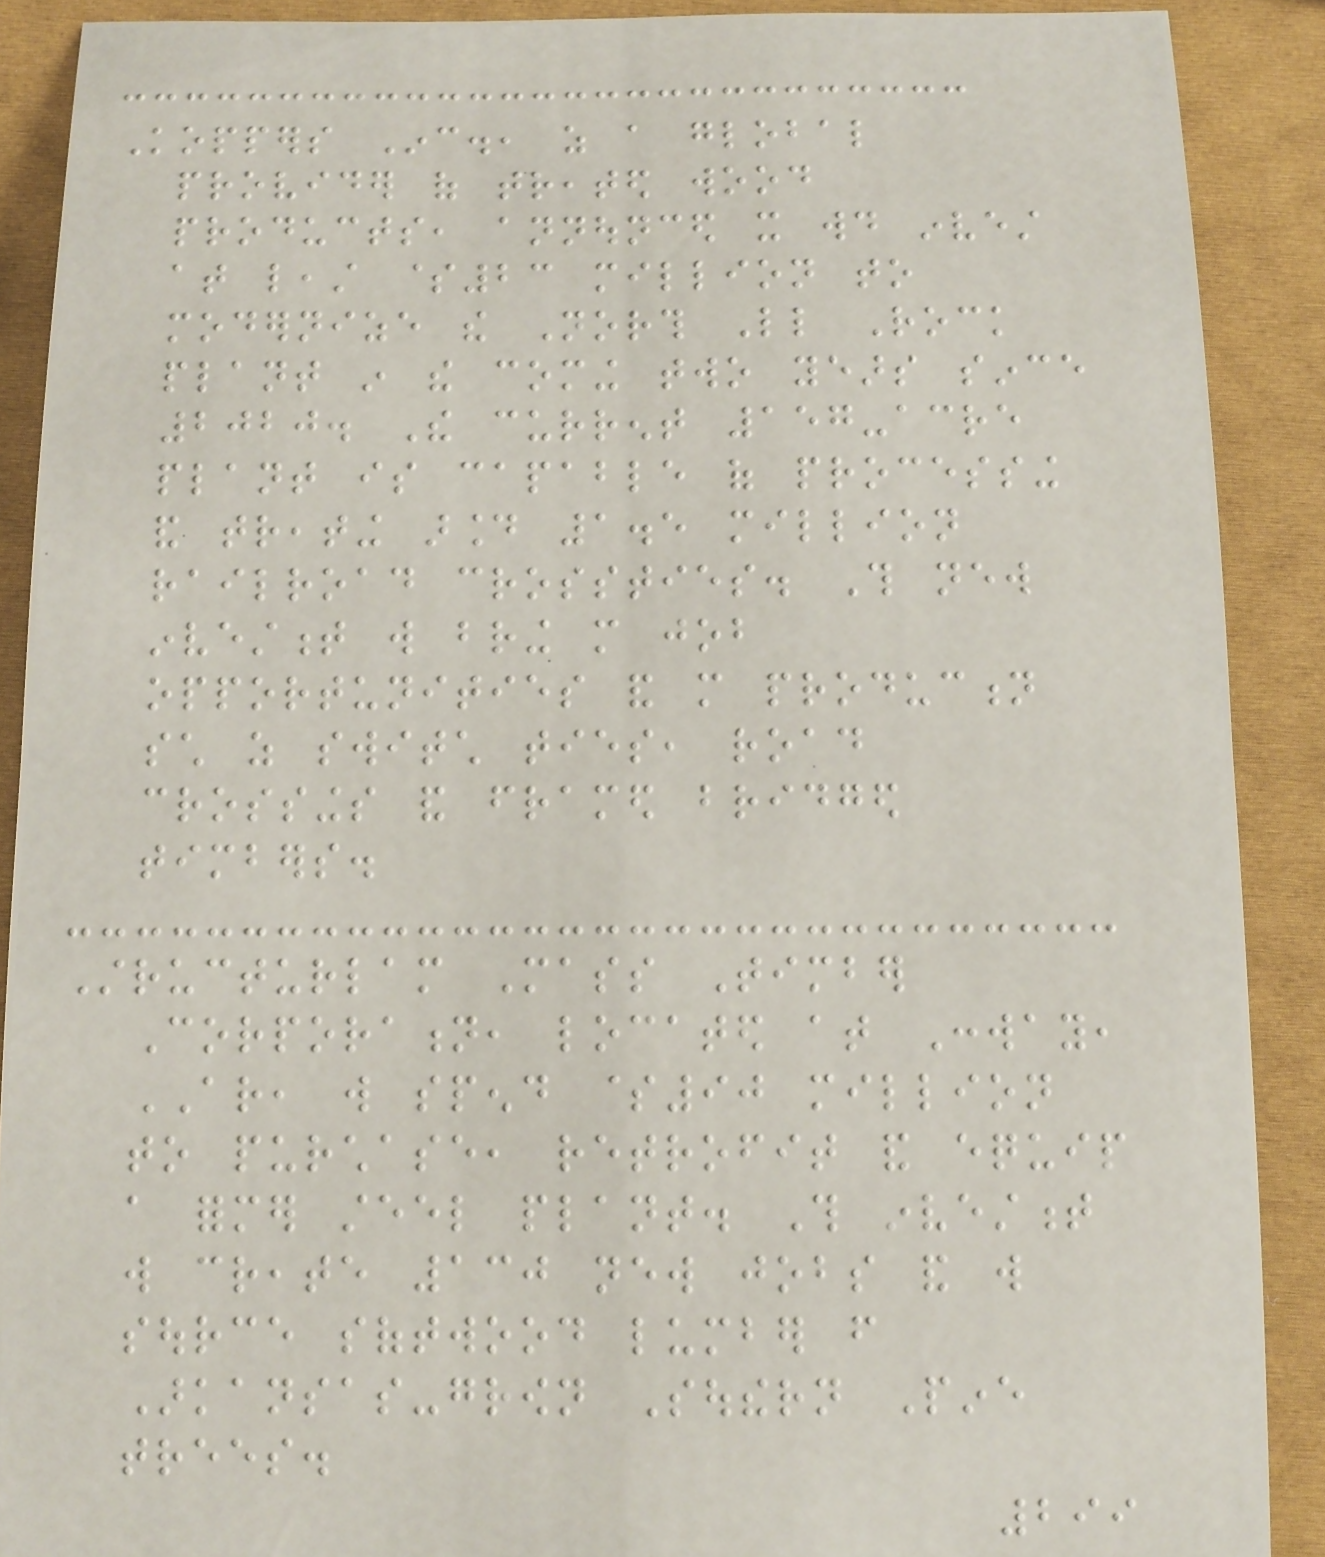Koppers Inc., as a global
provider of treated wood
products, announced it would invest
at least $23 million to
modernize the North Little Rock
plant in the coming two years since
2020. The current 157-acre
plant is capable of processing
and treating around 1.5 million
railroad crossties. This new
investment will bring more job
opportunities and more production
such as switch ties, road
crossings and framed bridged
timbers.
Structurlam Mass Timber
Corporation, located at Conway,
AR, will spend $90 million
to purchase, retrofit and equip
a former steel plant. This investment
will create 130 new jobs and will
source softwood lumber from
Arkansas-grown Southern Pine
trees.
299
